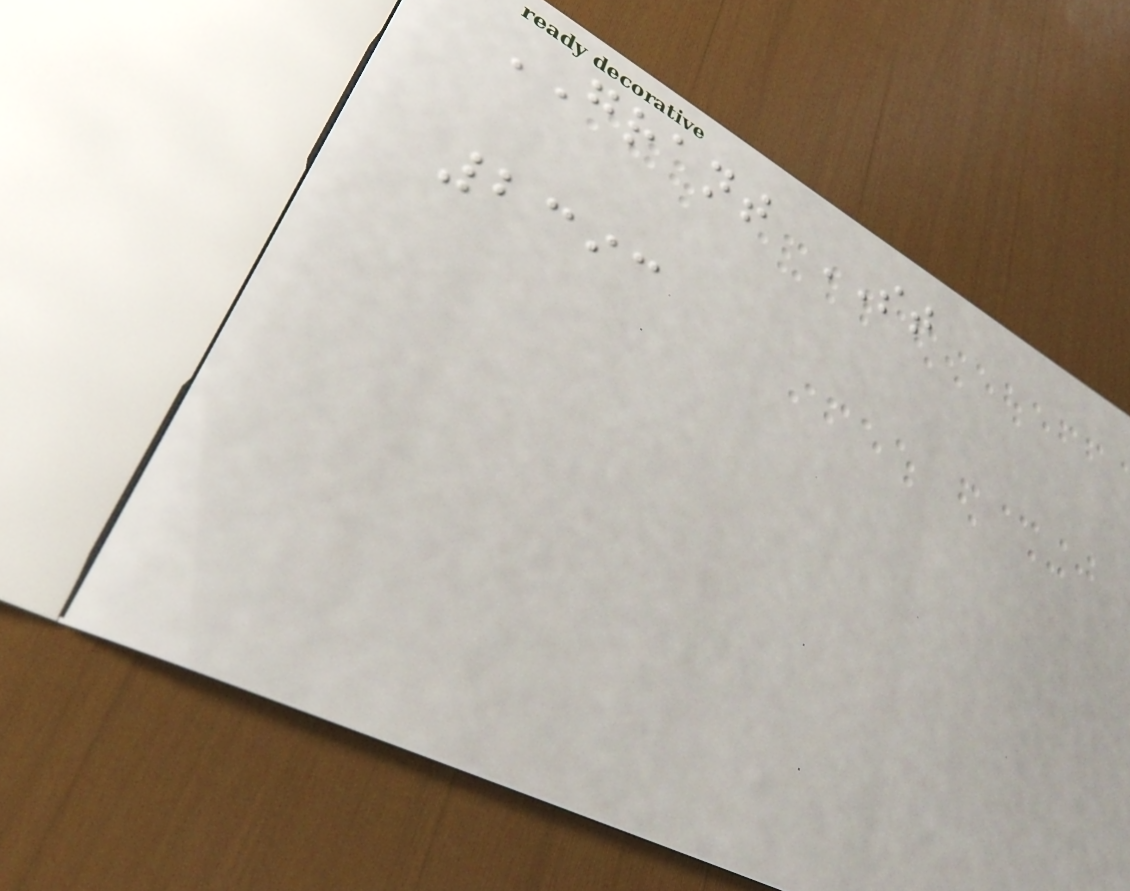GRANT ST
2393
